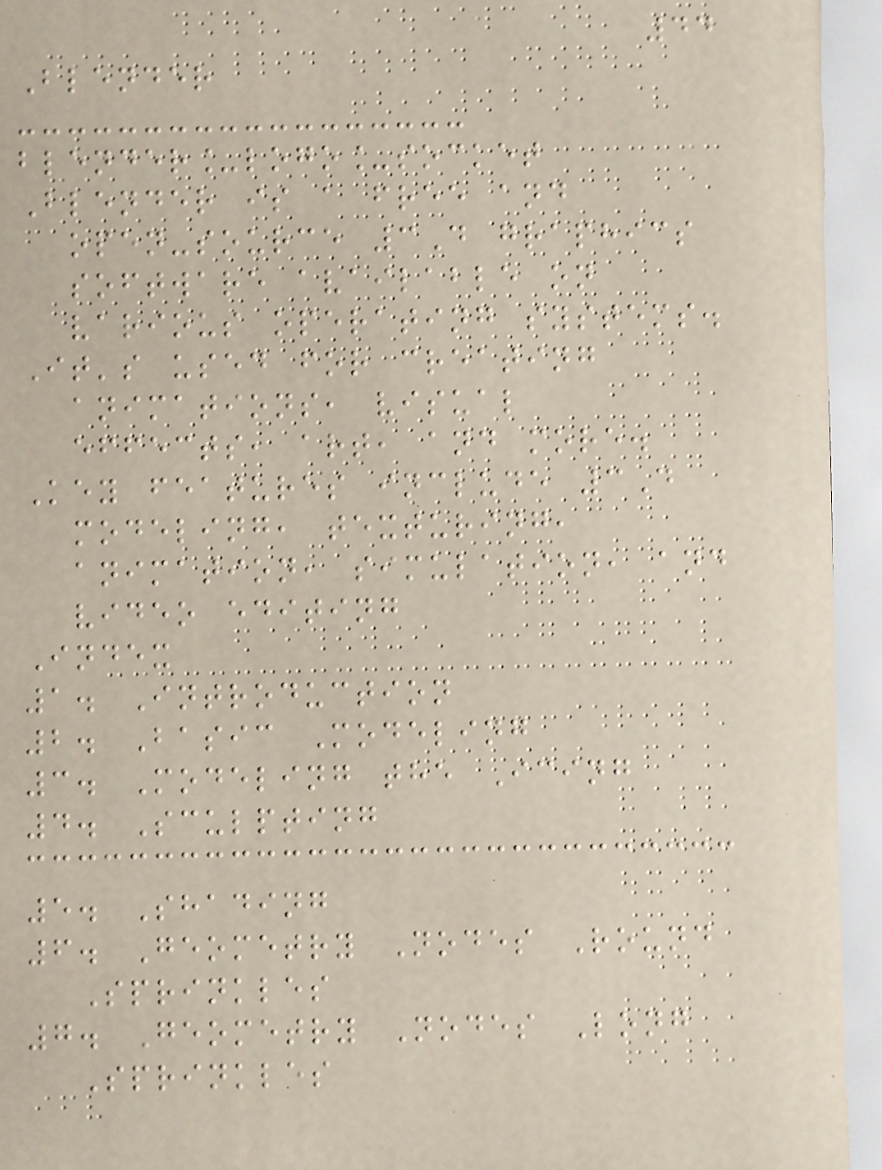44
Blender
blender_logo_socket
Blender is a free and
open-source 3D graphics
software available on
various operating systems.
It's used for creating
animations, visual
effects, art, and more.
Key features include 3D
modeling, texturing,
animation, simulation, and
video editing
Index
1. Introduction
2. Basic Modeling
3. Modeling the Icing
4. Sculpting
5. Shading
6. Geometry Nodes Round
Sprinkles
7. Geometry Nodes Long
Sprinkles
